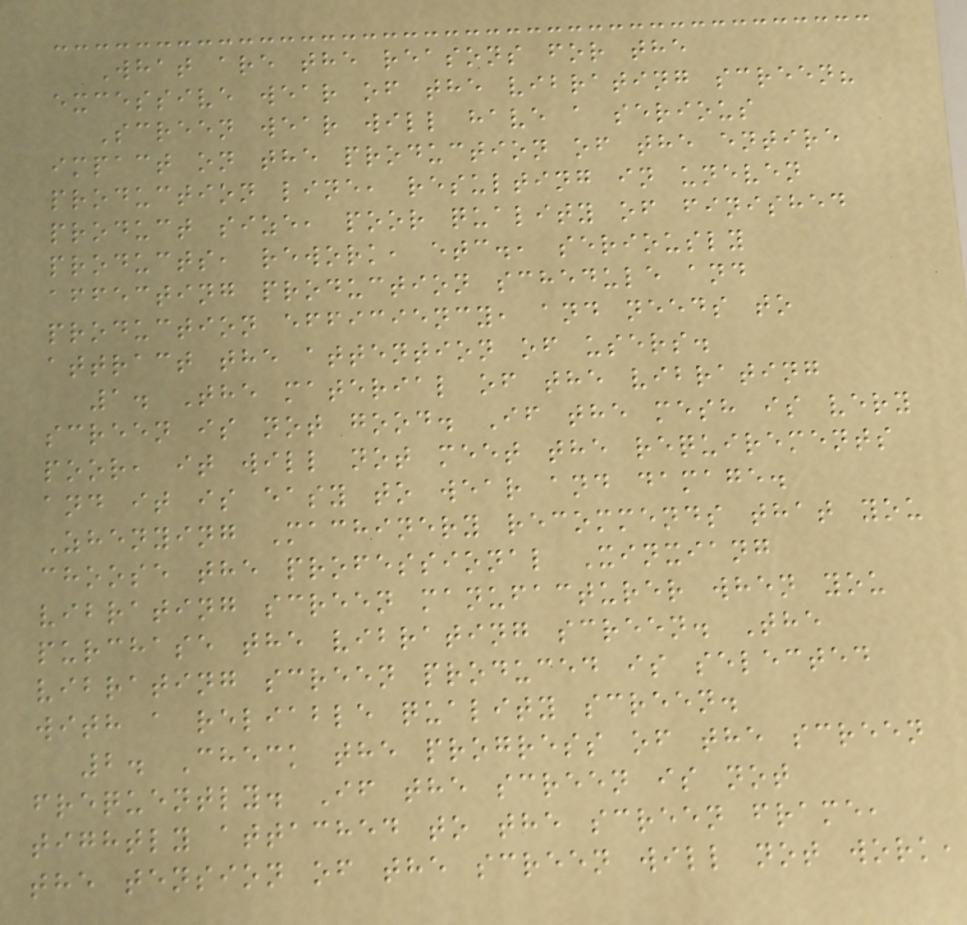What are the reasons for the
excessive wear of the vibrating screen?
Screen wear will have a serious
impact on the production of the entire
production line, resulting in uneven
product size, poor quality of finished
products, rework, etc., seriously
affecting production schedule and
production efficiency, and needs to
attract the attention of users.
1. The material of the vibrating
screen is not good. If the mesh is very
poor, it will not meet the requirements
and it is easy to wear and damage.
Zhenying Machinery recommends that you
choose the professional Xinxiang
vibrating screen manufacturer when you
purchase the vibrating screen. The
vibrating screen produced is selected
with a reliable quality screen.
2. Check the progress of the screen
frequently. If the screen is not
tightly attached to the screen frame,
the tension of the screen will not work,
